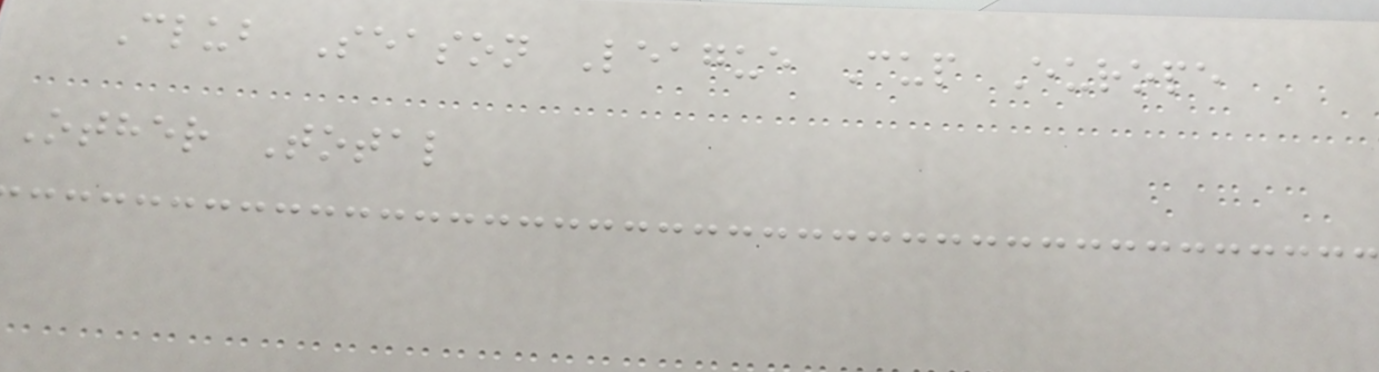Club Season League Cup Europe
Other Total
